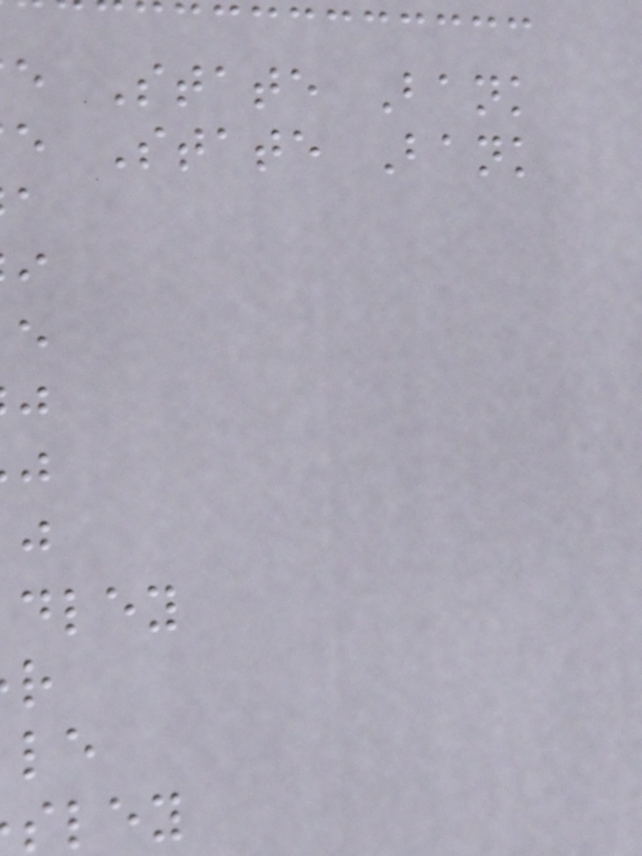e State Bank
e State Bank
dley
sley
